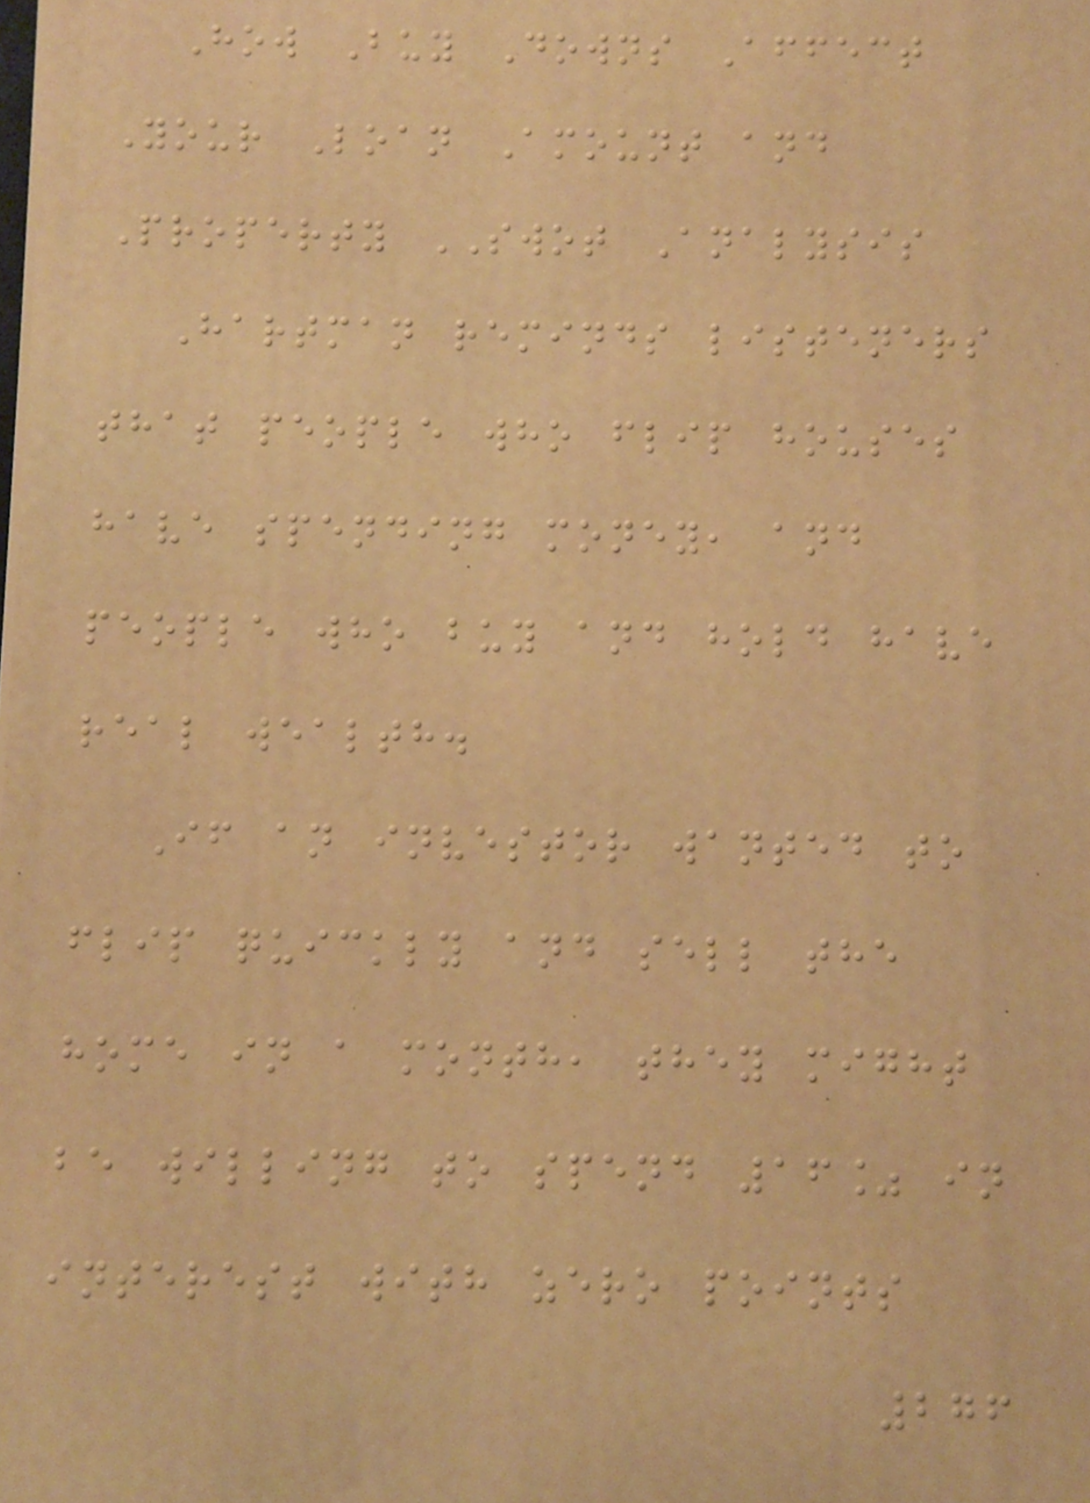How Buy Downs Affect
Your Loan Amount and
Property SWOT Analysis
Hartman reminds listeners
that people who flip houses
have spending money, and
people who buy and hold have
real wealth.
If an investor wanted to
flip quickly and sell the
home in a month, they might
be willing to spend 16% in
interest with zero points
276
